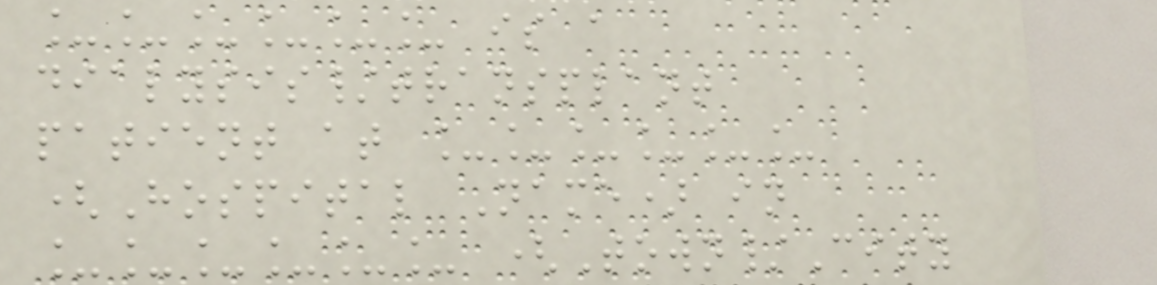______ is a
dialysis/transplant
patient at ______
(Hospital Name) in
______ (Town/City
